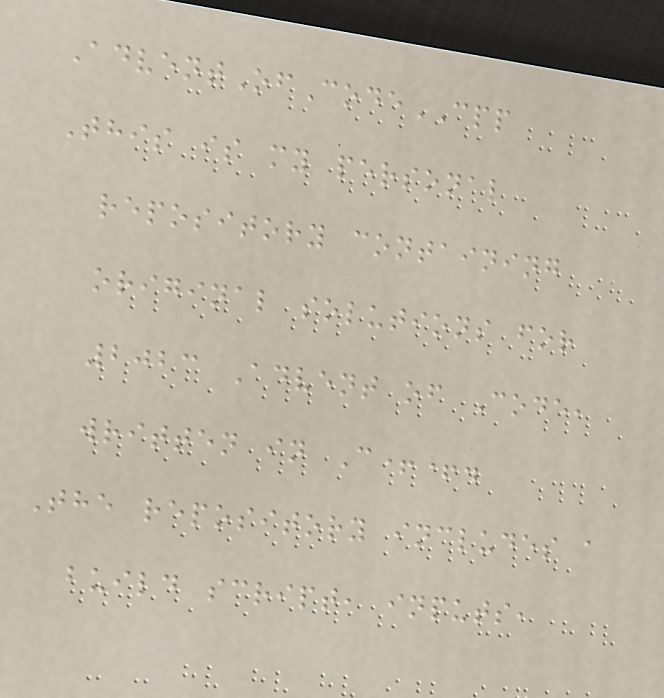AdventOfCodeCPP
This is my personal
repository containing
original solutions for
2023 Advent of Code,
written in C++.
The repository includes a
build script, inputs,
